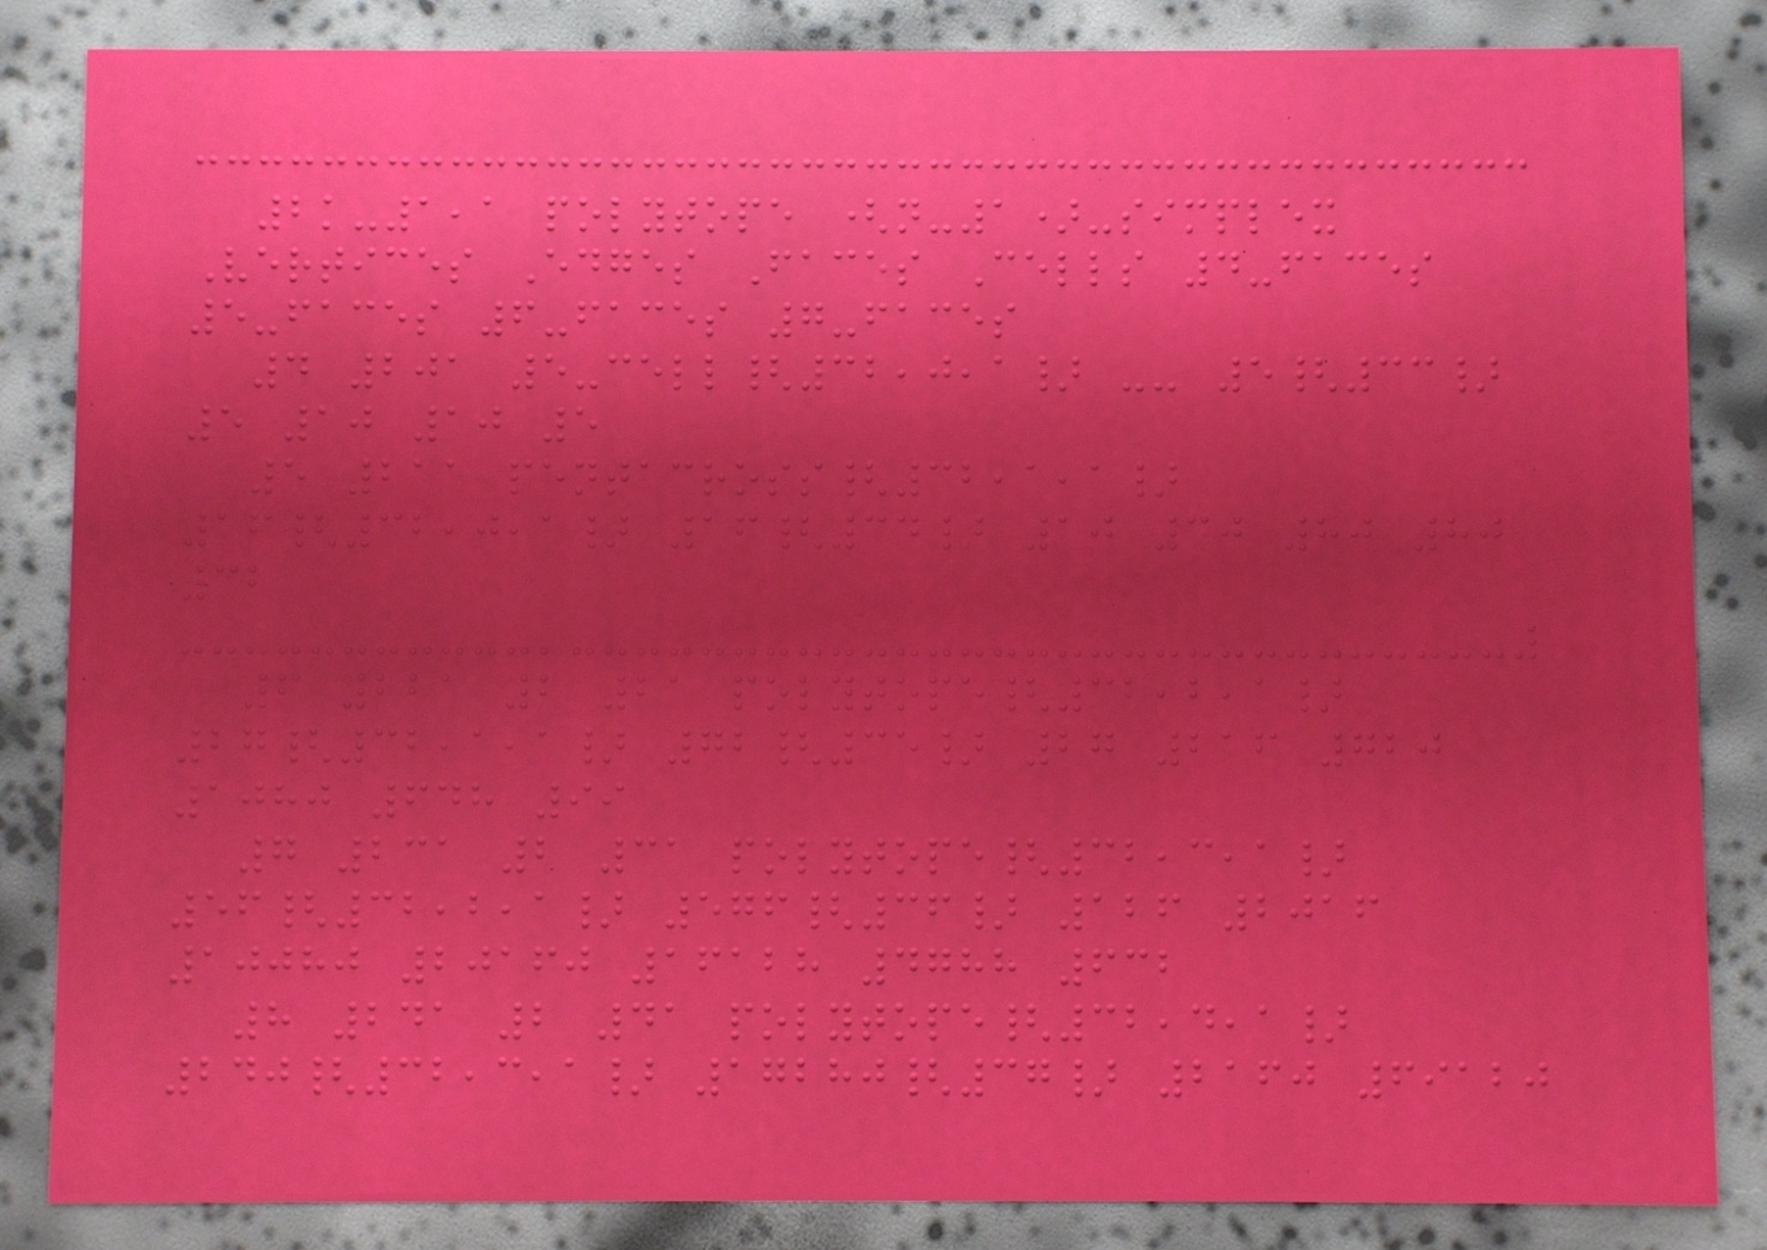2k-1,1 polytope (n-1)-simplex
Vertices Edges Faces Cells 4-faces
5-faces 6-faces 7-faces
4 201 5-cell{32,0,1} -- 5{33}
5 10 10 5
5 211 pentacross{32,1,1}
16{32,0,1} 16{34} 10 40 80 80
32
6 221 2 21 polytope{32,2,1}
27{32,1,1} 72{35} 27 216 720
1080 648 99
7 231 2 31 polytope{32,3,1}
56{32,2,1} 576{36} 126 2016
10080 20160 16128 4788 632
8 241 2 41 polytope{32,4,1}
240{32,3,1} 17280{37} 2160 69120
